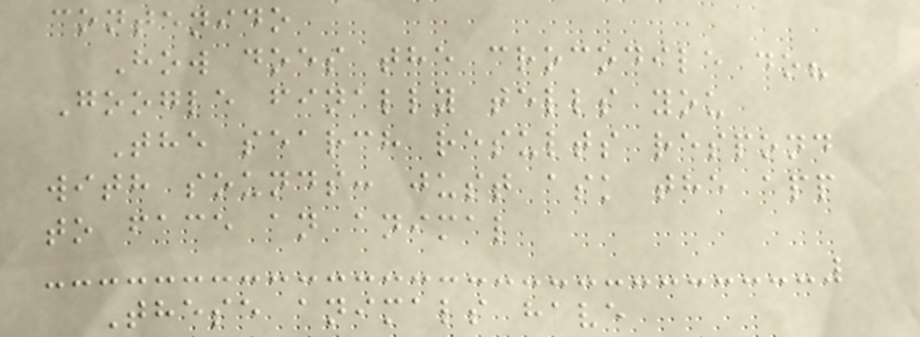contenido
How does the crocodile do?
Google finally tells you
The search results respond
with sounds: just ask the app
to face an animal
These animals have
